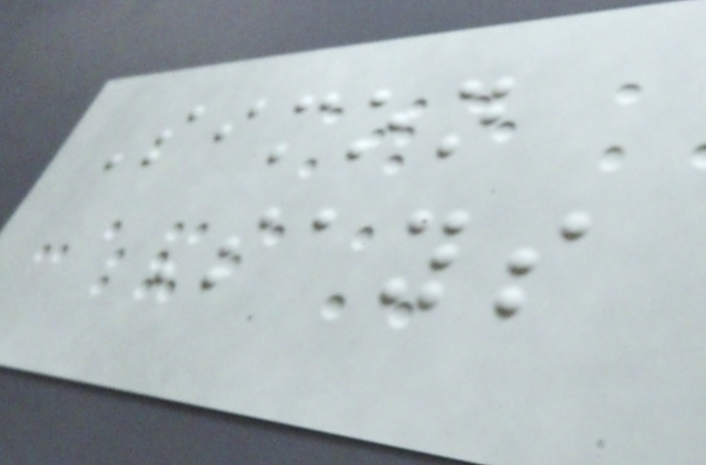Simon
Says
